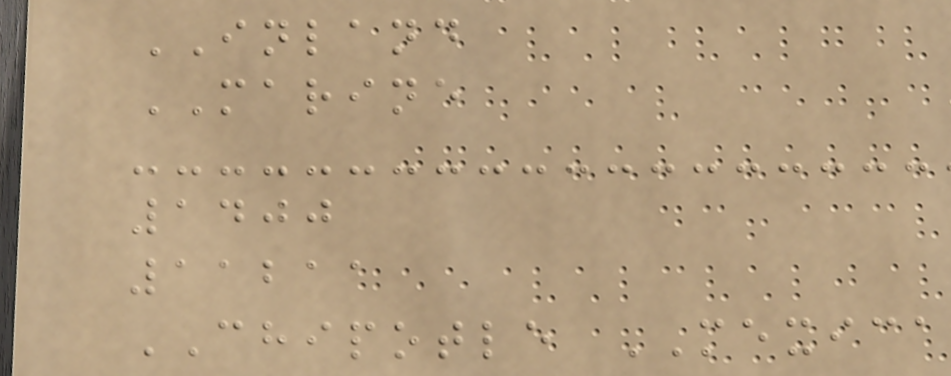INLAND
MARINE
1400
11211
CHIPOTLE MEXICA
